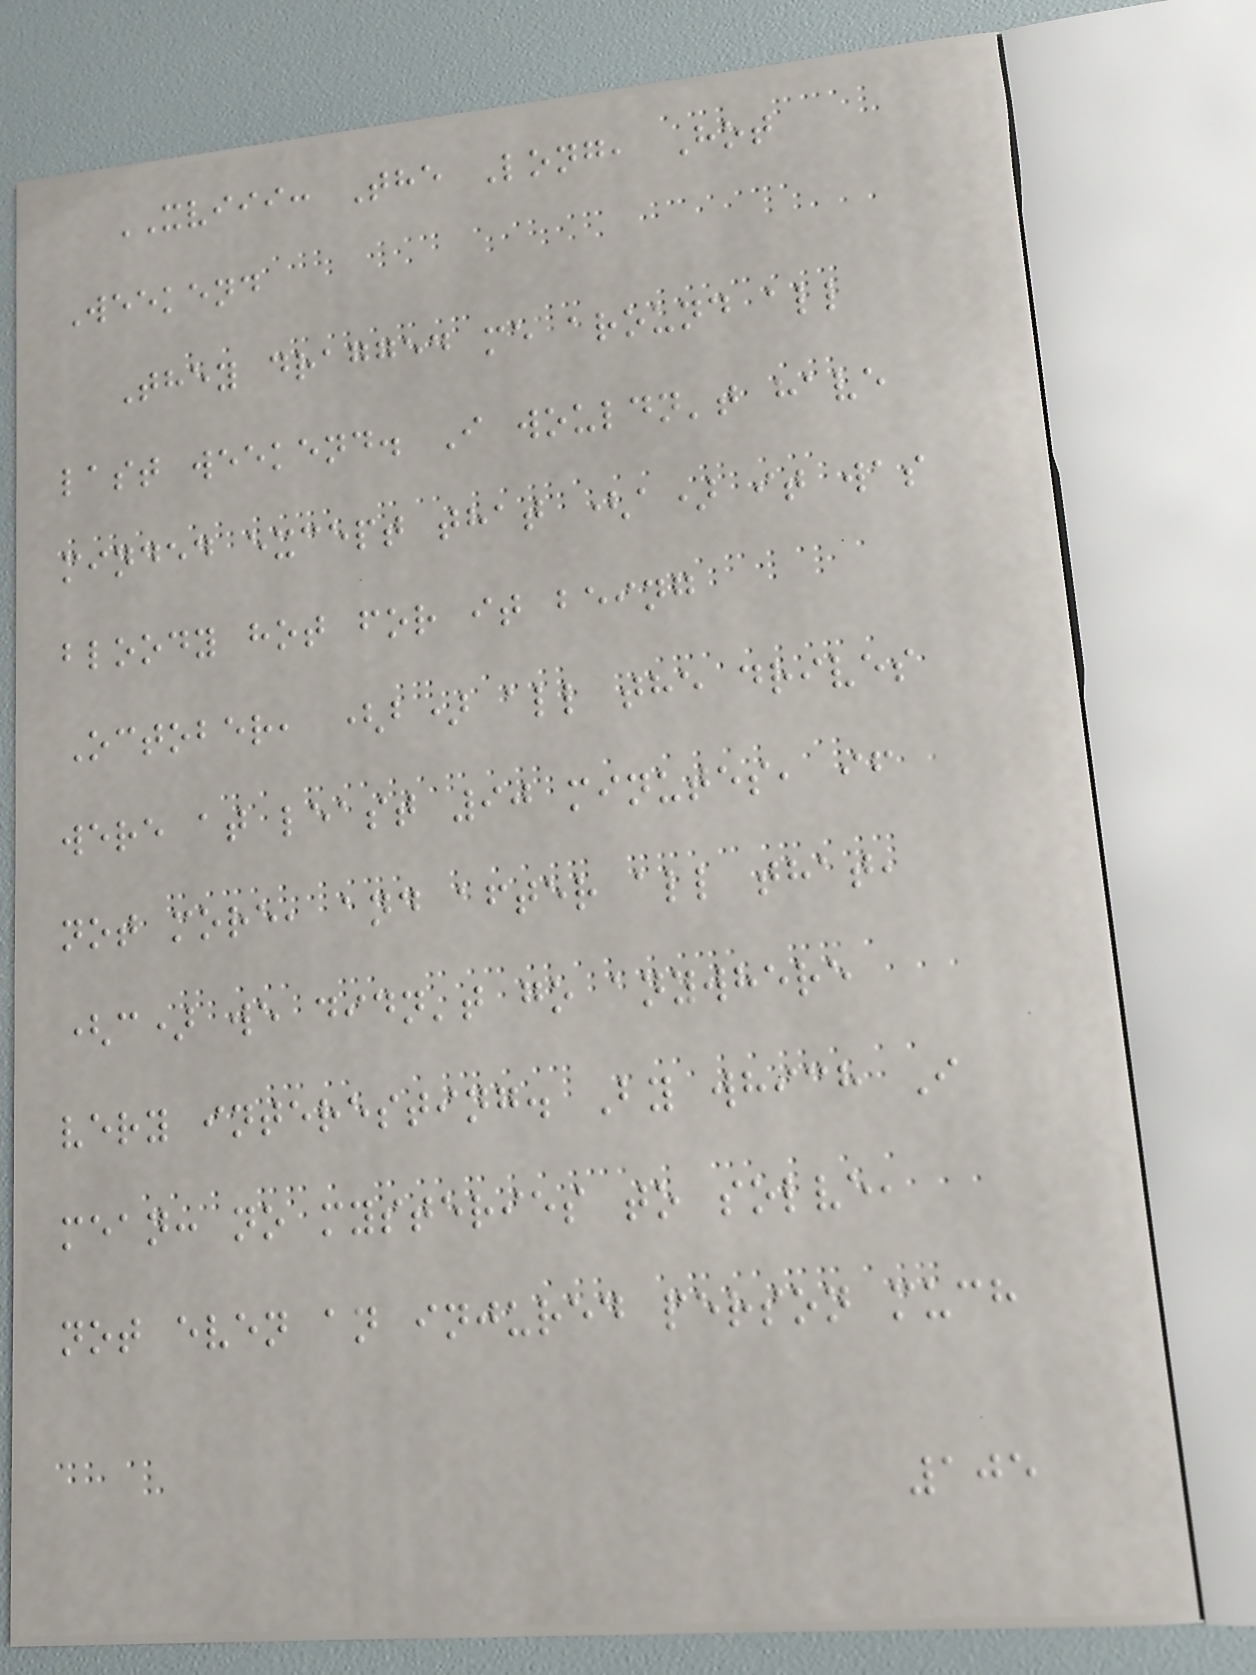XVIII: The Long, Hot
Weekend
They dragged me around all
last weekend. I wouldn't have
minded except that (a) it was
bloody hot for it being
October, (b) all the drives
were at least 90 minutes, if
not more, and after all that,
(c) we didn't go anywhere
very interesting. By which I
mean: no mysteries to solve,
not even an injured person much
105
